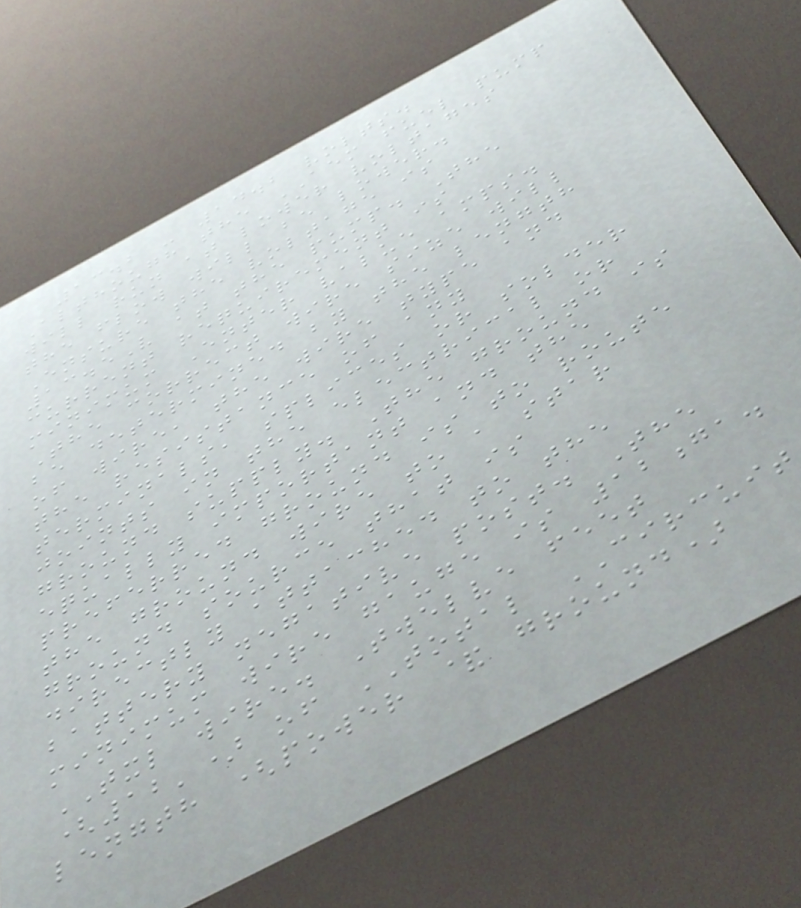13.2 - 14.2 volts.
Although the AEM fuel pump
will run at lower voltages
the flow will be lower.
Ensure the voltage is
13.5V at the pump. The
current requirement is
minimum Enter value amps.
The correct wire size will
be determined by the length
of wire, the wire type and
the resistance of any
terminals, splices or solder
joints in the electrical or
ground supply. The ground is
equally important and the
preferred ground is to route
the ground wire to a star
ground source that is
directly attached to the
battery negative post. The
minimum wire gauge is 12ga.
TXL wire. Twelve feet
(12') of TOTAL CIRCUIT
length (power & ground)
